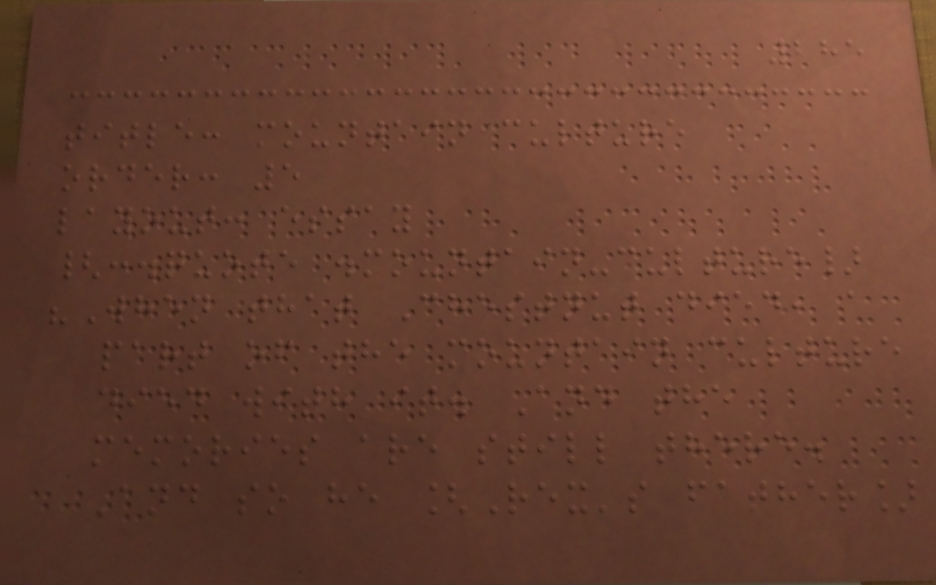285
title: mountain culture
order: 5
layout: essay
{:.quote .mountain-culture}
"When that Chestnut died, a
part of the mountain culture
died with it. And the
memories are still there.
And so he [Rex's father]
